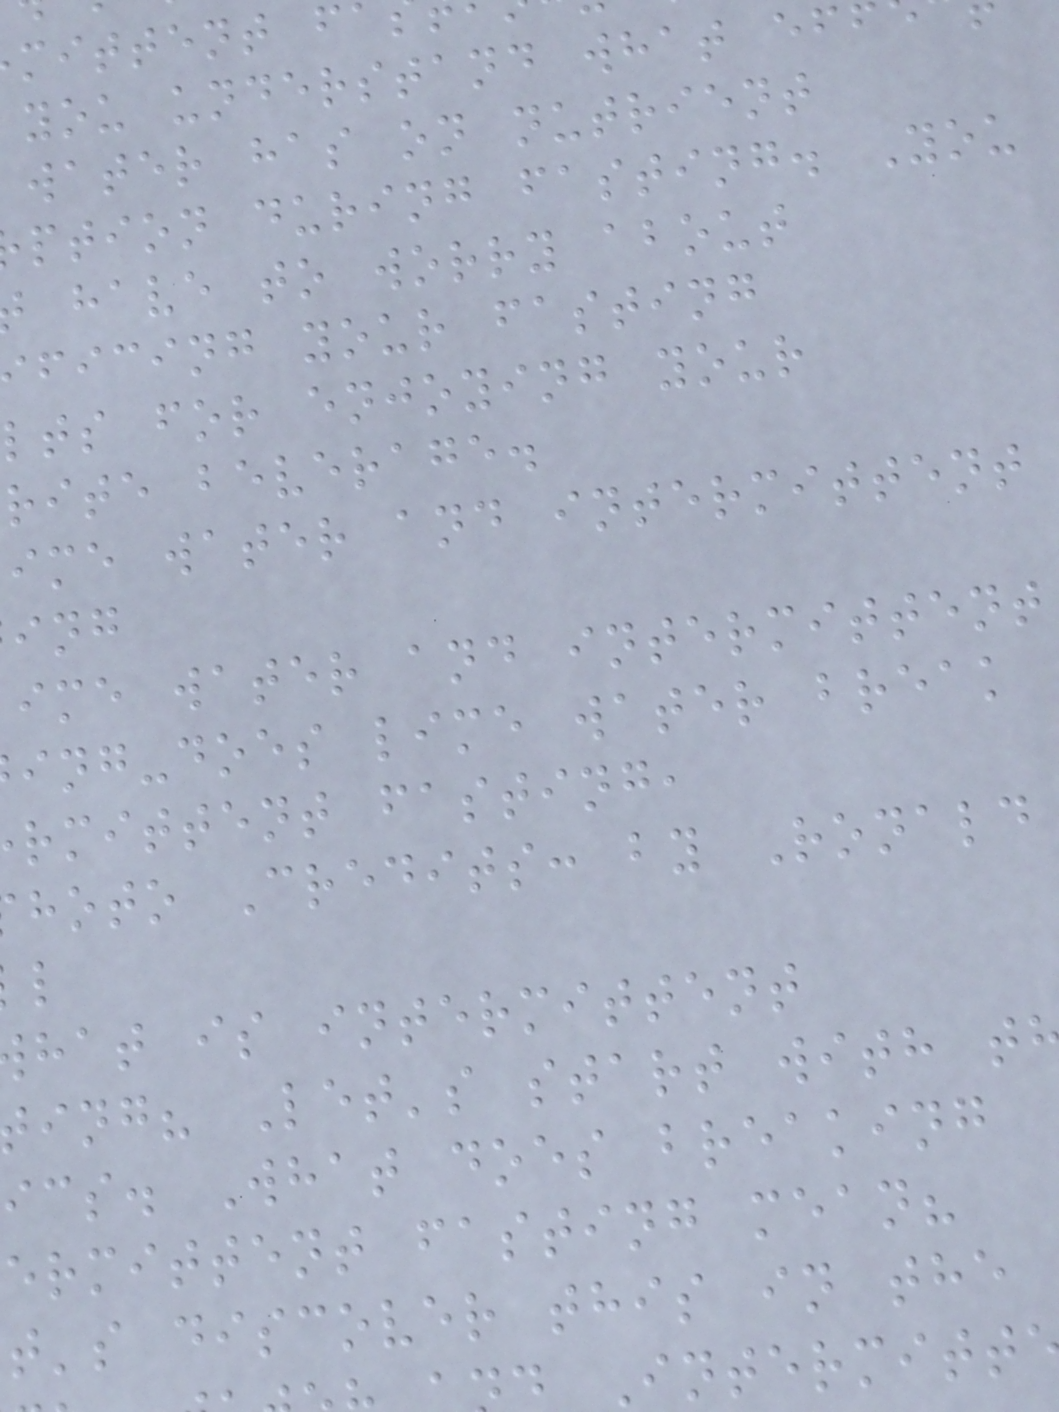mittent f
you understand what ef
water has on nutrient
ption during fasting. You
have to worry about
ficing your fasting
lts for enjoying your
rite beverage.
ime water and intermittent
ime water and intermittent
ing-does lime water break
rmittent fasting,
hoto Credits: by Ronald
hat is intermittent
ing? Let's start with t
ics. What does breaking
ermittent fasting mean?
t's discover this in the
Intermitt
